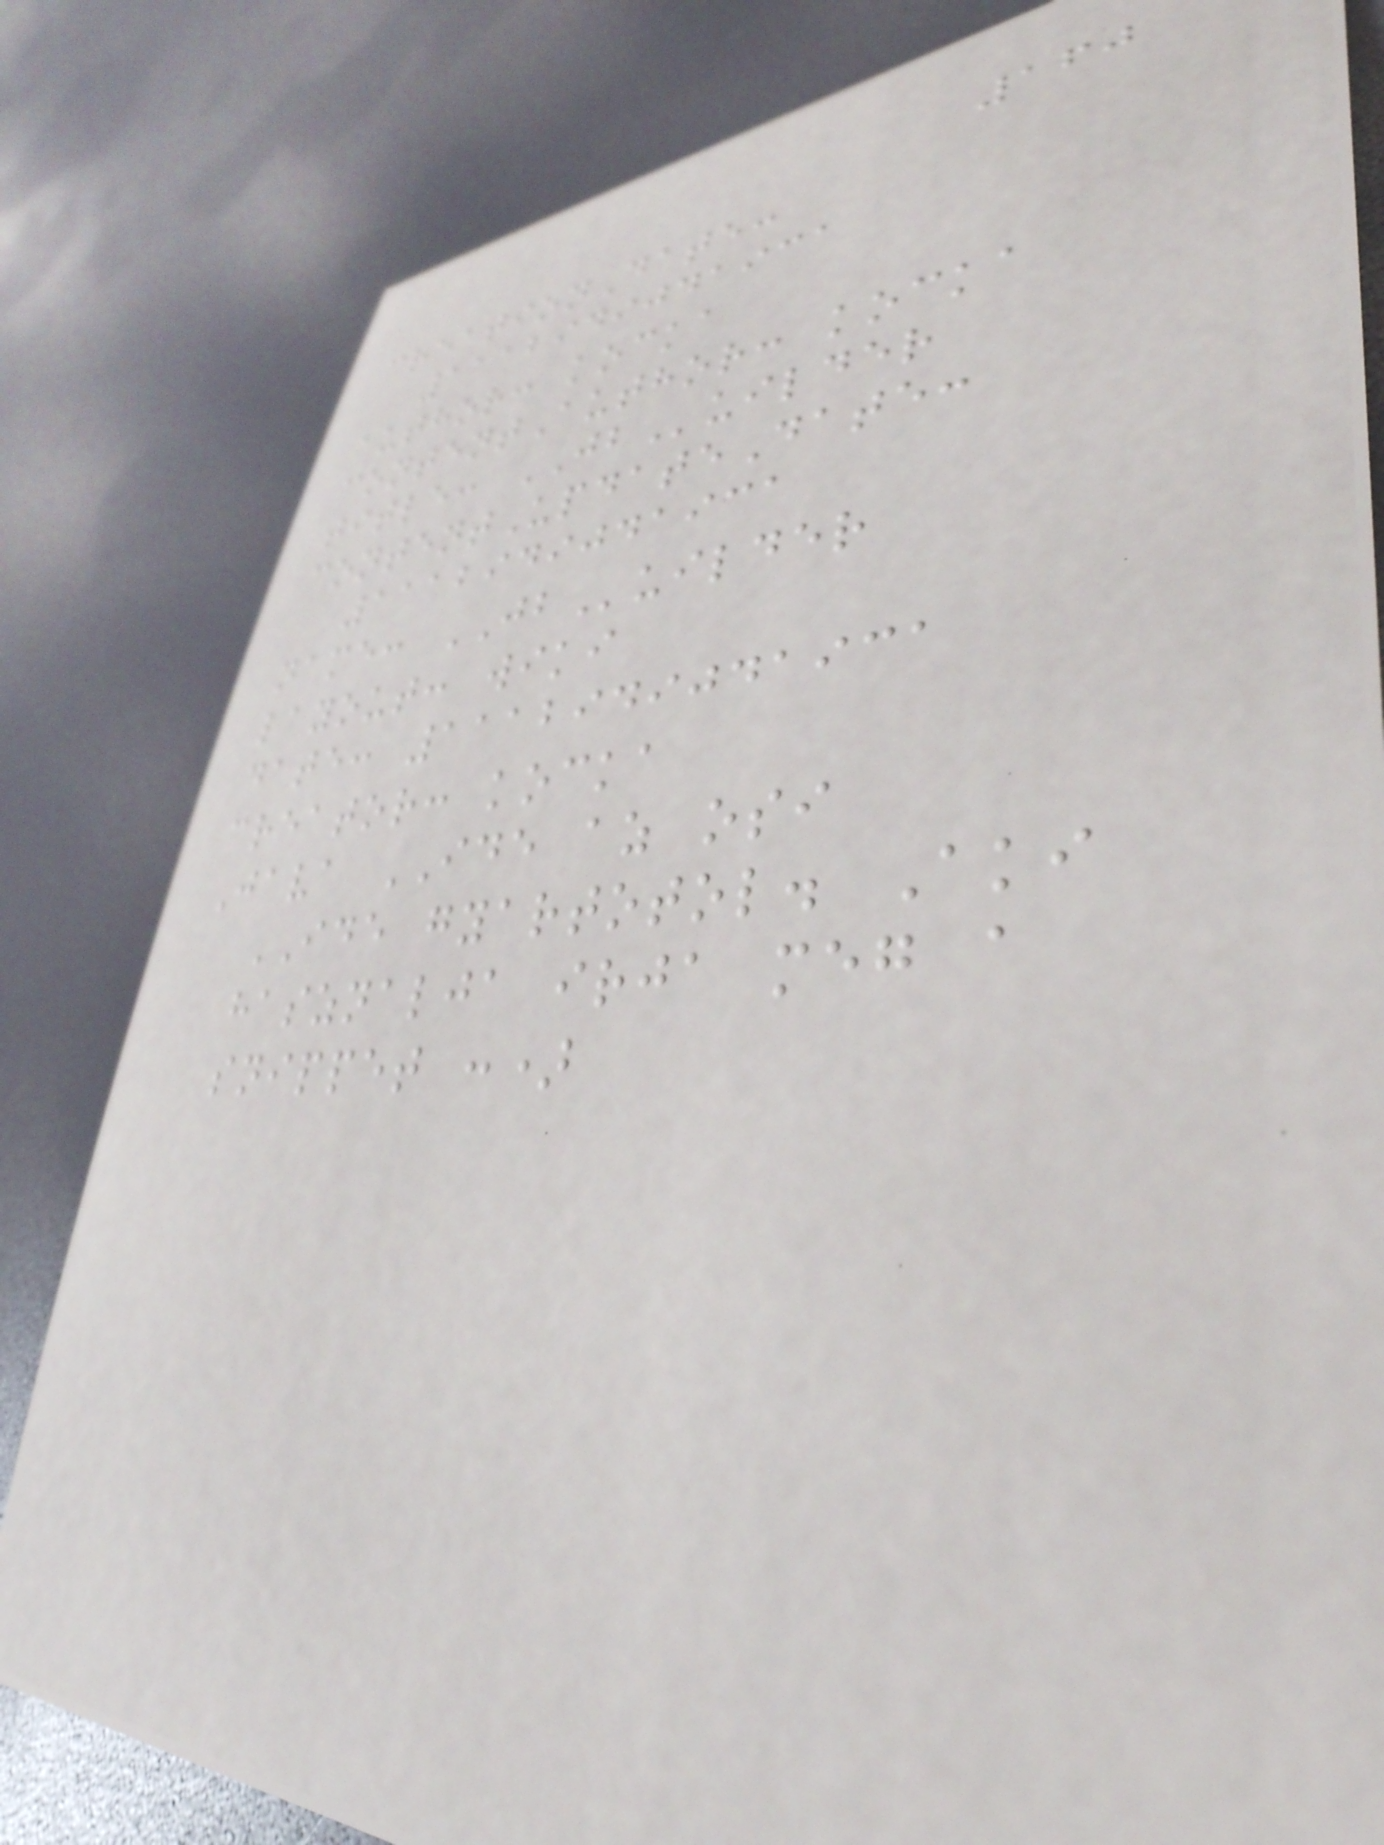160
creationDate:
1112949041931
author: kocka
contentAuthor: kocka
title: JBuilder
contentUpdateDate:
1112949041931
name: JBuilder
layout: wiki
date: 1112949041931
creator: kocka
Java IDE az osi
IDE gyartotol. Aki
hasznalja irja meg a
snippet :)
